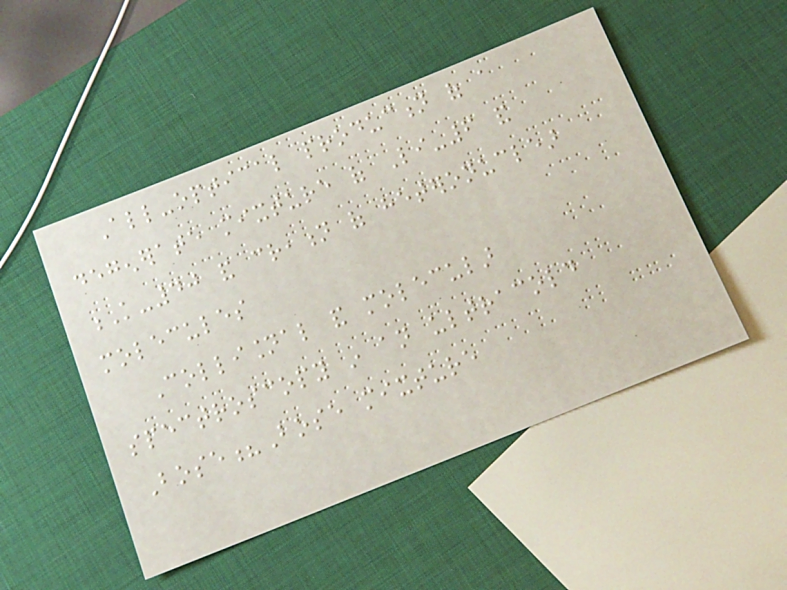All-optical production of a
degenerate mixture of Li-6 and
K-40 and creation of heteronuclear
molecules
Collisional and molecular
spectroscopy in an ultracold
Bose?Bose mixture
